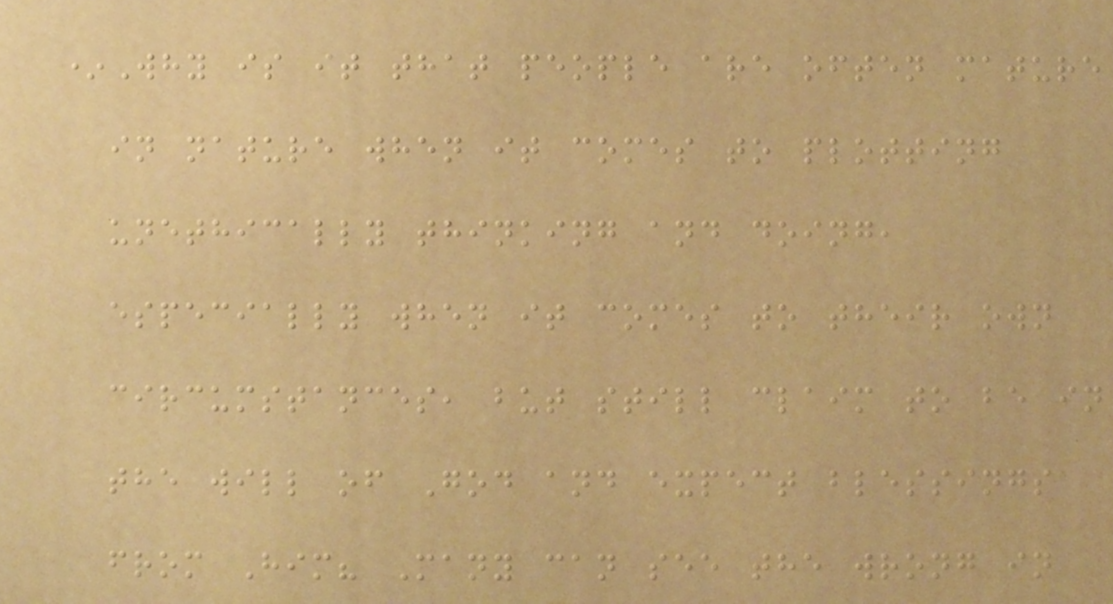*Why is it that people are often mature
in nature when it comes to plotting
unethically thinking and doing,
especially when it comes to their own
circumstances, but still claim to be in
the will of God and expect blessings
from Him? Many can see the wrong in
